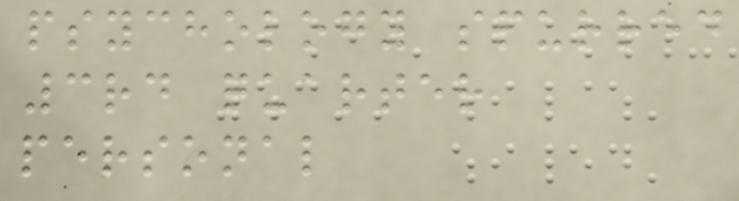psychology spurred
3rd quarter
personal
